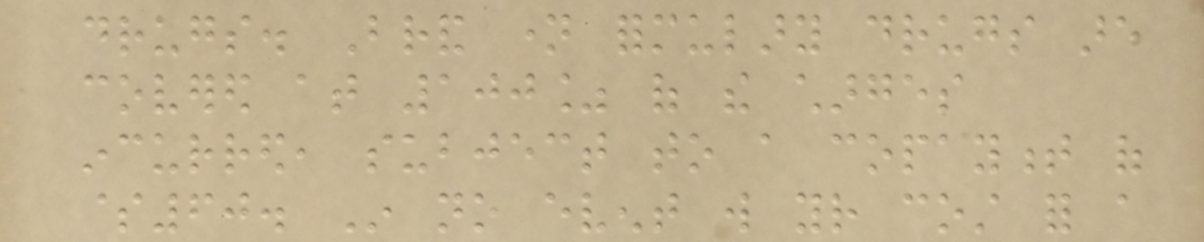drugs. Brand name formulary drugs are
covered at 100% of the charges
incurred, subject to a copayment of
$60. In no event will your cost for a
